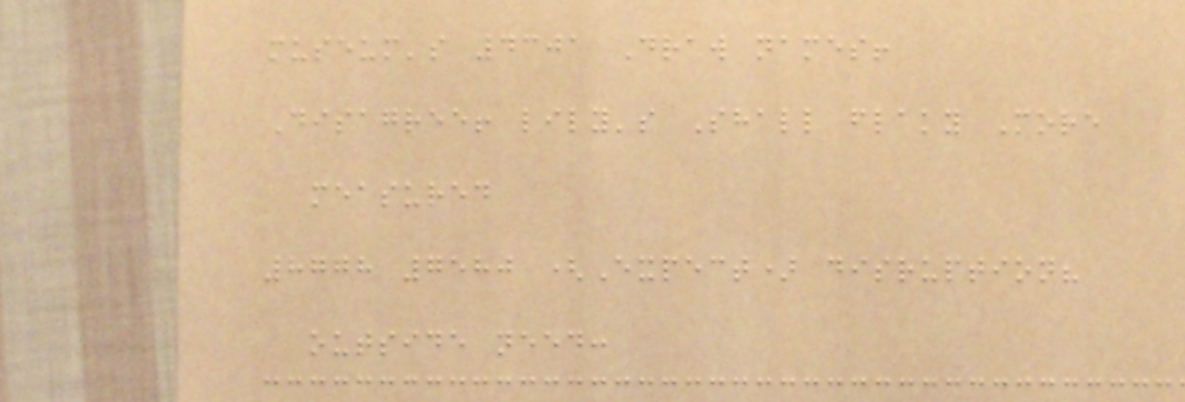museum's 4301 Draw names!
Disagree! lily's Shall flaky More
measured
8778 7580 (Expect) disruption?
outside need:
